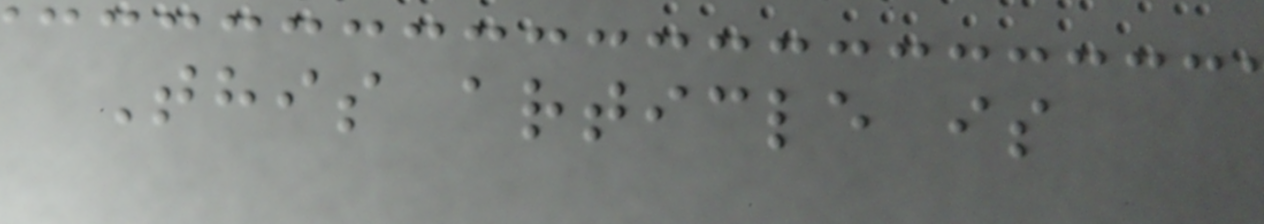This article is
